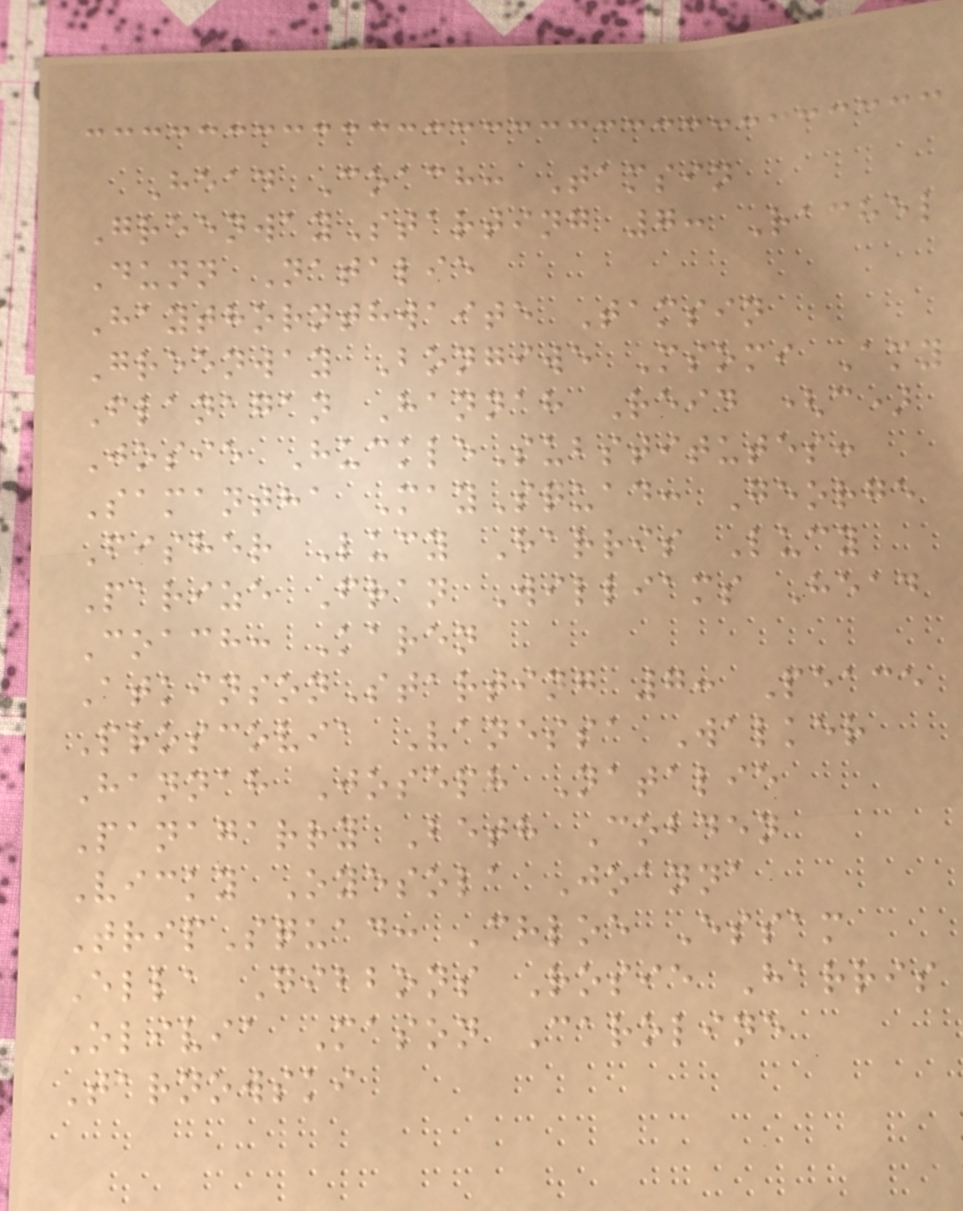Head Coach: Tamsin
GreenwayStarting 7: Rachel
Dunn Natalie
Haythornthwaite Tamsin
Greenway Bongiwe Msomi Amy
Flanagan Hannah Reid (c)
Josie HuckleSubstitutes:
Samantha MaySquad: George
Fisher Lucy Harris Lucy
Parize Fran Williams Head
Coach: Karen
AtkinsonStarting 7: Peace
Proscovia Vanessa Walker
Hannah Joseph Natalie
Panagarry Beth Cobden
Vicky Oyesola Joanna
TripSquad: Chloe Essam
Ella Gibbons Rosie Harris
Olivia Mason Caroline
Tarnowski
